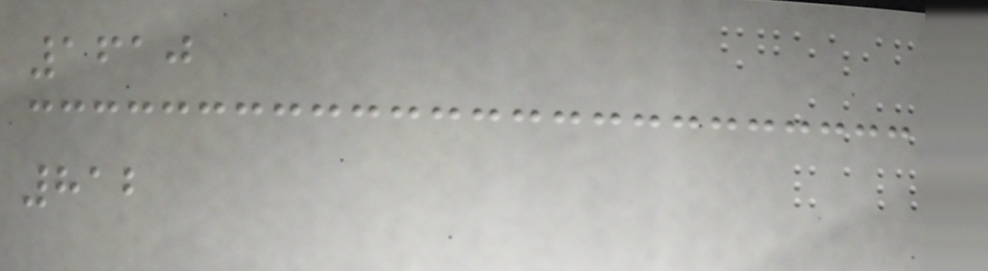1610
812
